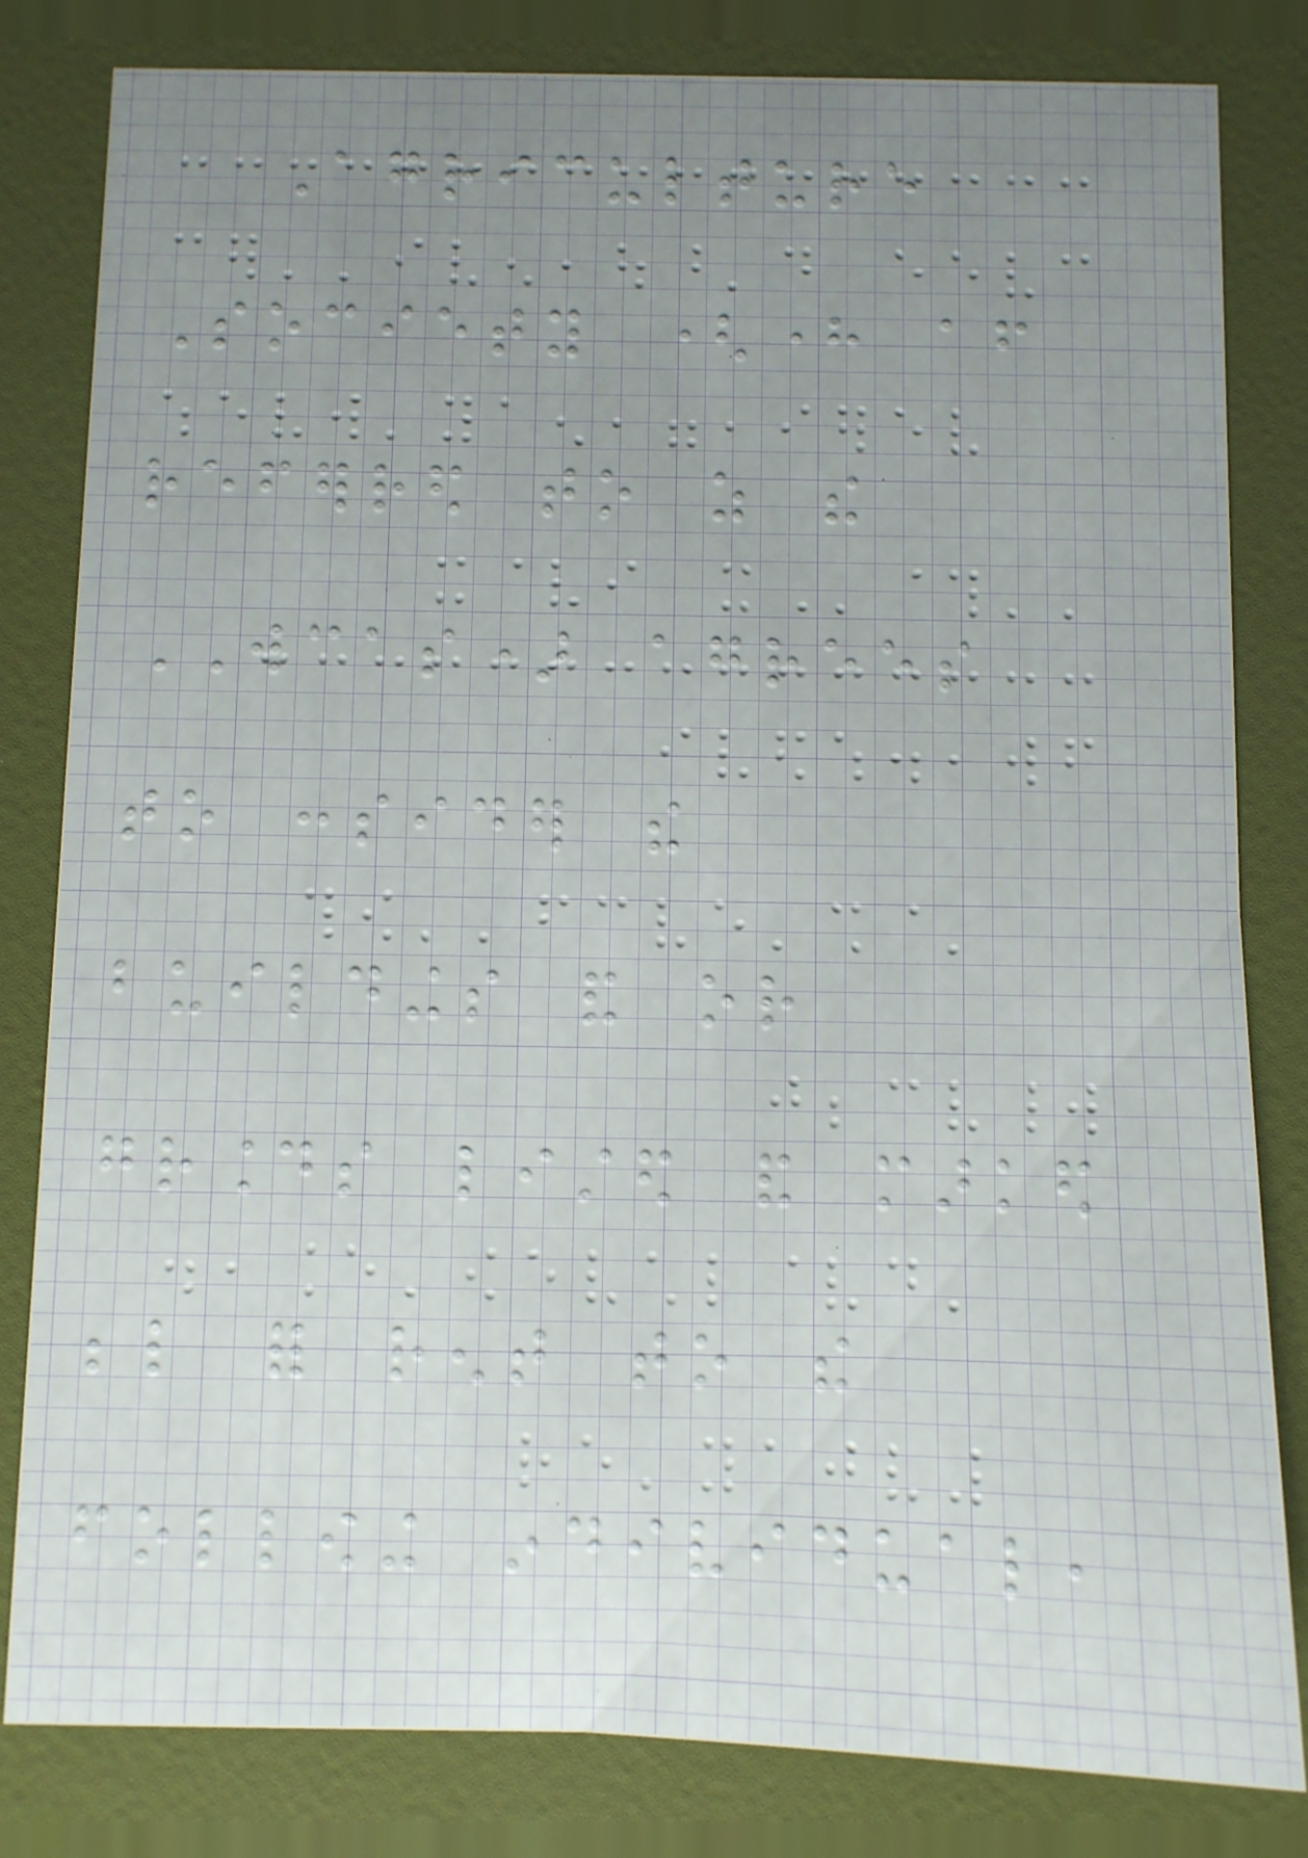Agriculture
Society (here after
referred to as the
WCAS) agrees
to consider the
buildings and or
grounds listed and marked
below for rent to the
following individual,
